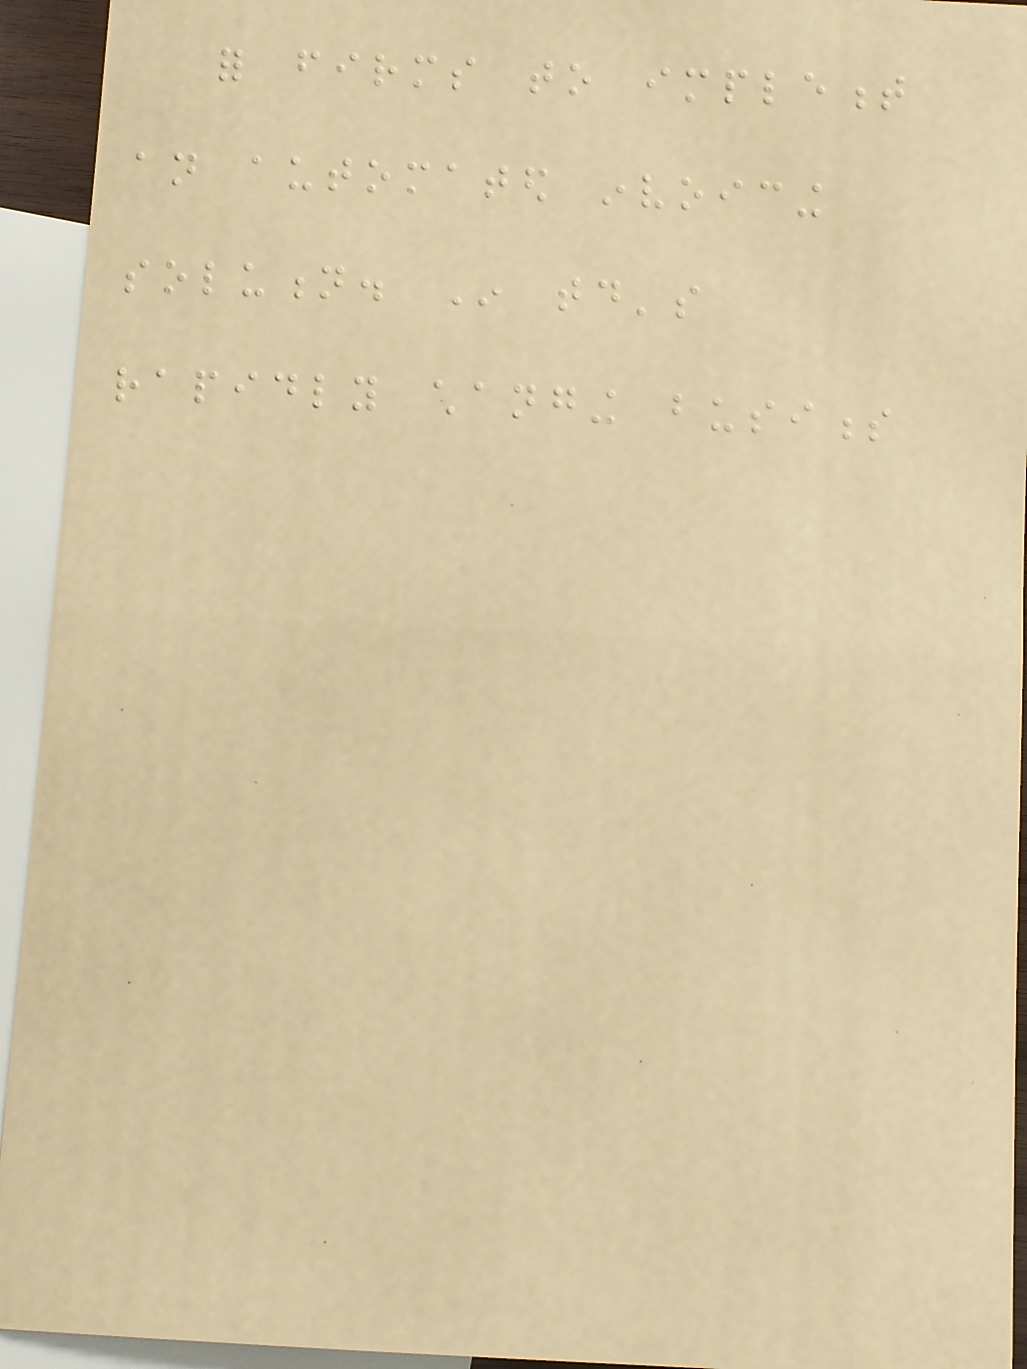for firms to implement
an automated invoicing
solution. In today's
rapidly changing business
